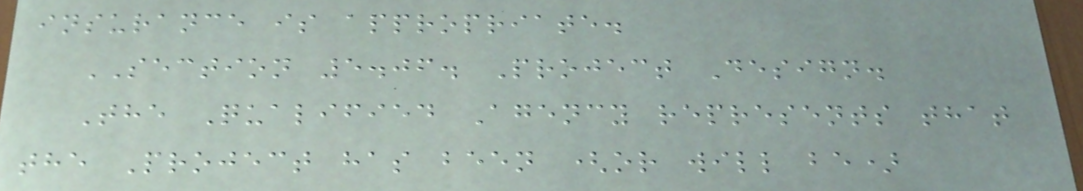insurance is appropriate.
SECTION 5.06. Project Design.
The Qualified Agency represents that
the Project has been (or will be)
